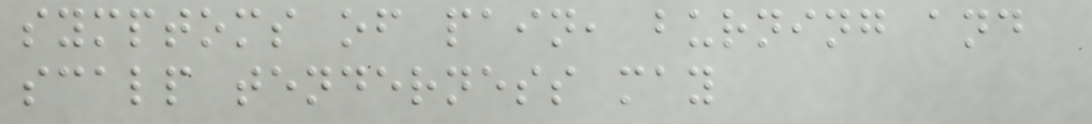symptoms of pain, burning and
scalp tenderness may
